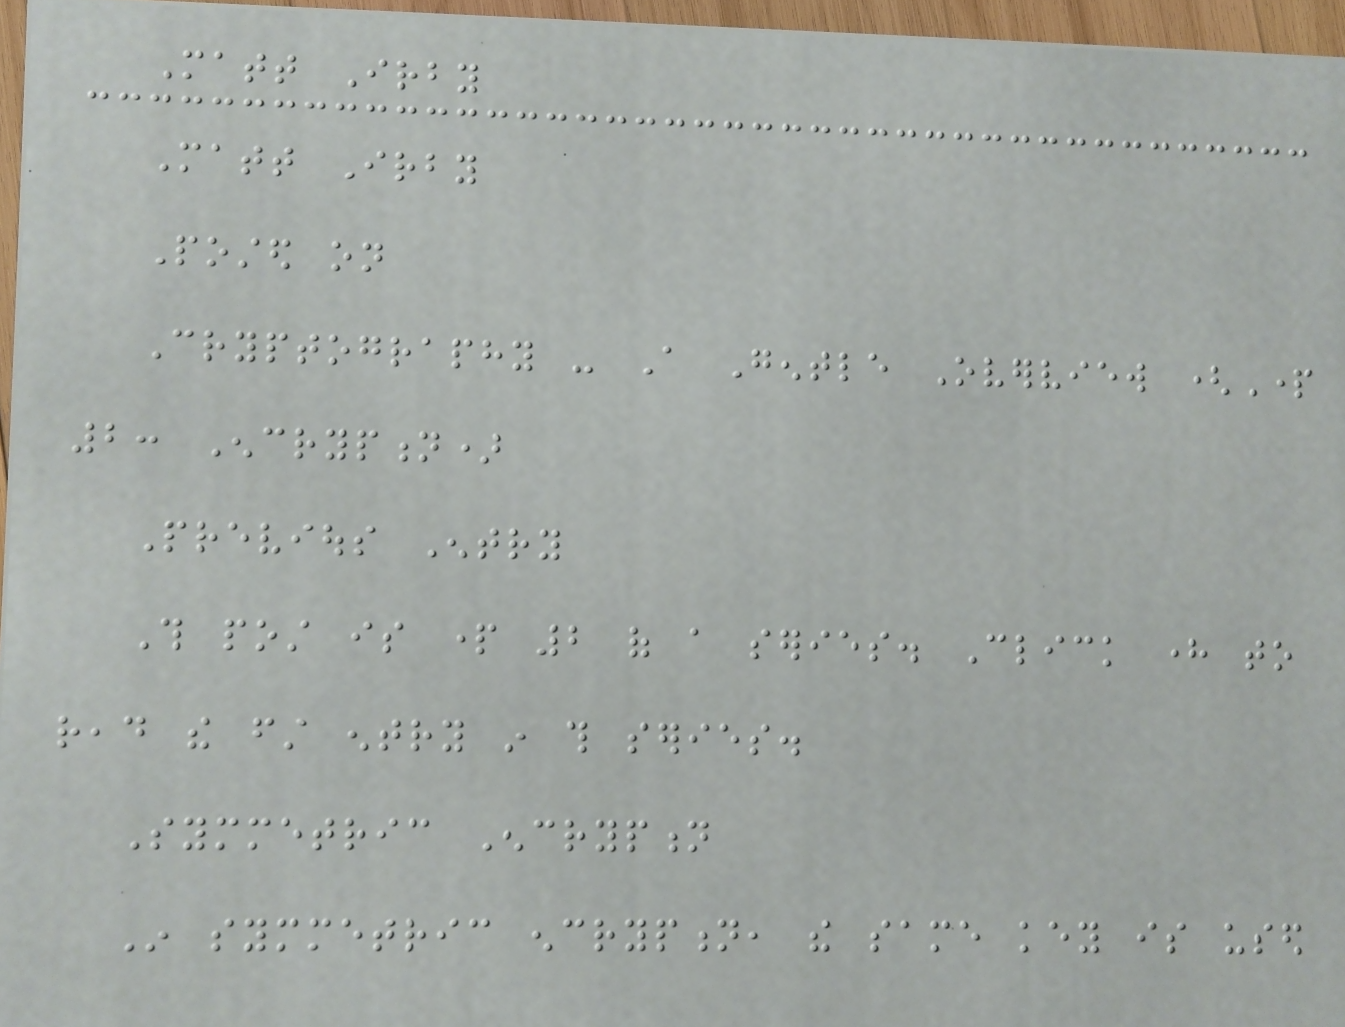Matt Irby
Matt Irby
Posted on
Cryptography - A Gentle Overview (Part
2: Encryption)
Previous Entry
This post is part 2 of a series. Click here to
read the first entry in this series.
Symmetric Encryption
In symmetric encryption, the same key is used
